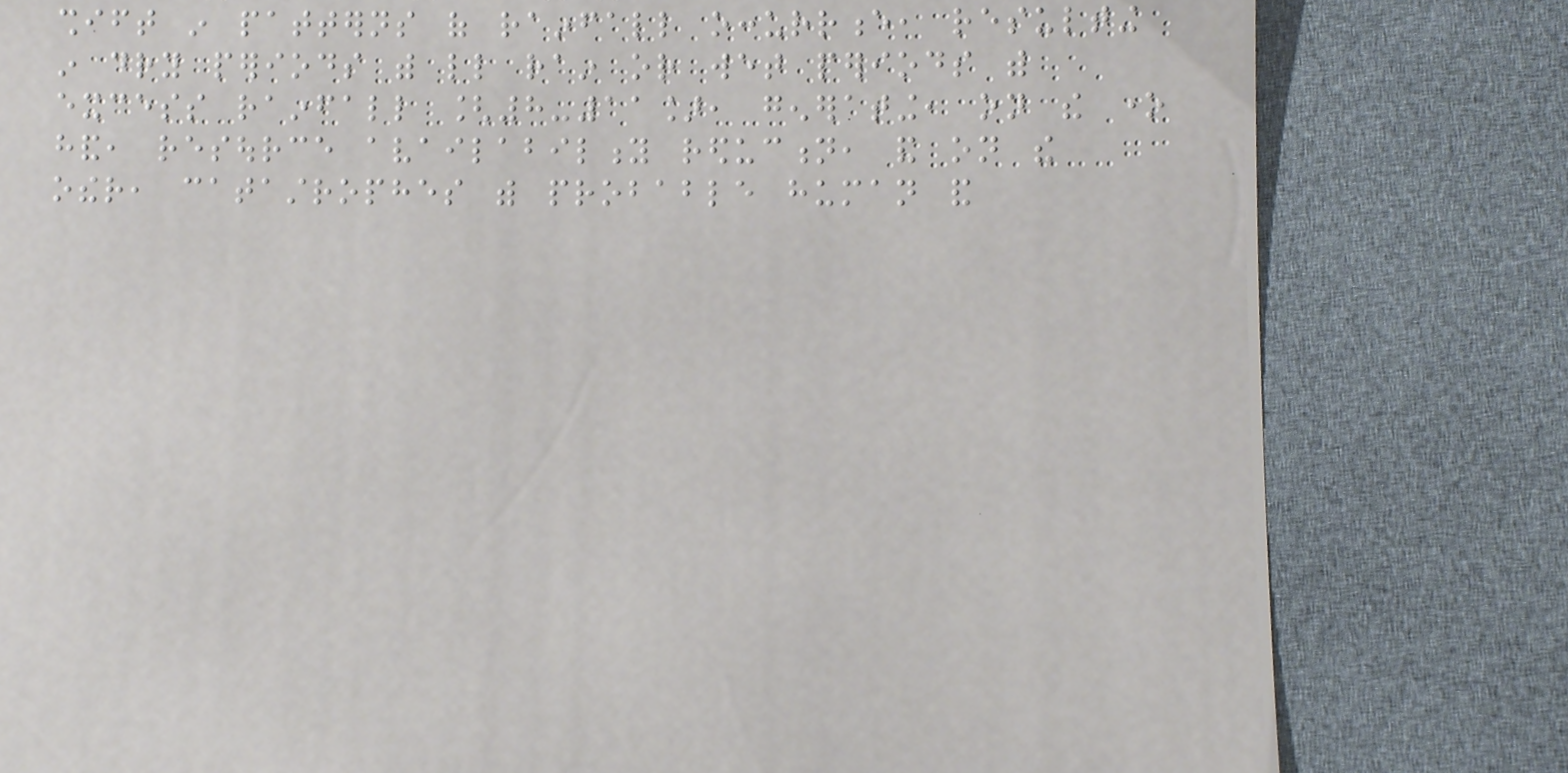shift in patterns of rainfall occurrence, resulting
in dry periods with little rain or wet periods with
excess rainfall [8-11], generating, on the one
hand, resource availability reduction, and on the
other, catastrophes with probable human and
